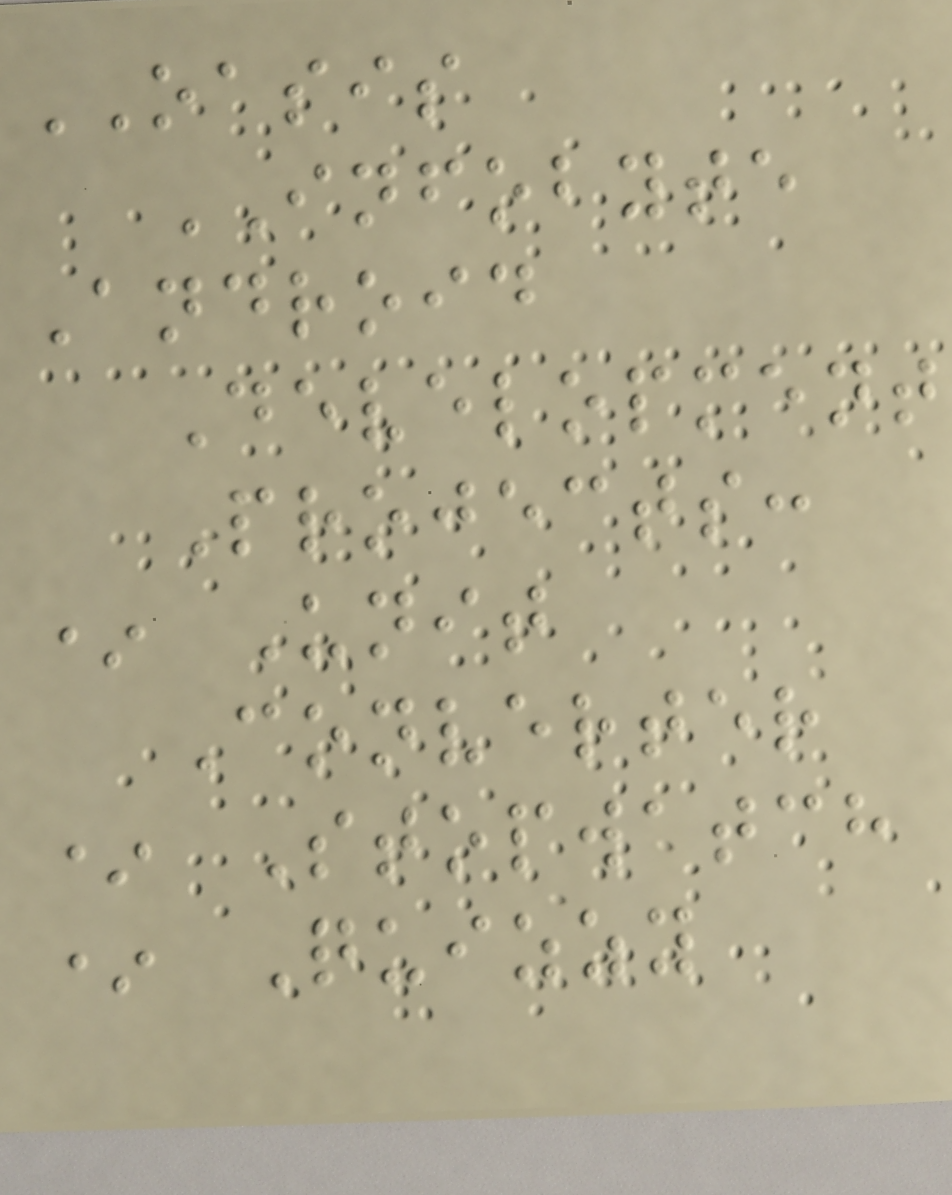OASIS
INFOBYTE
Android
Development
Projects:
* Unit
Converter
* Stopwatch
* Quizzy
